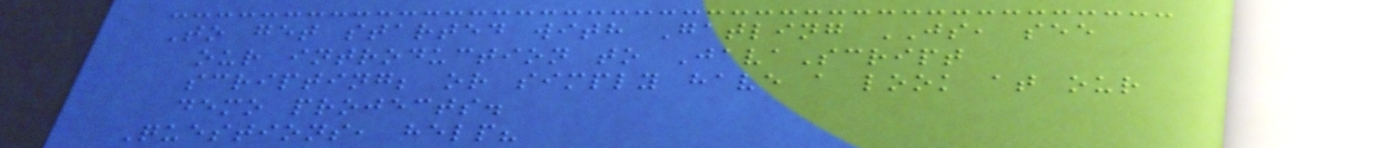To get started with Gatling JS, see
our introduction to JavaScript
scripting; or simply have a look at our
demo projects.
Questions, help?
